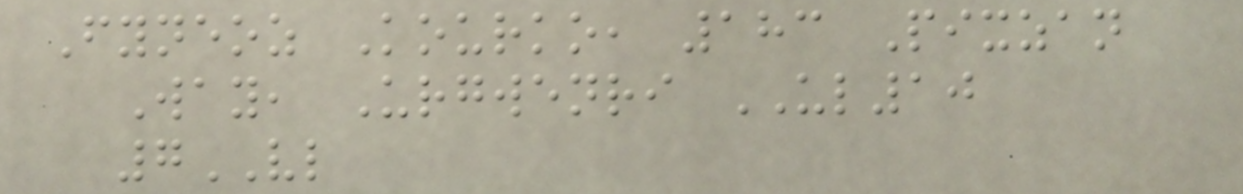Fyneoz Kourko, 183 Pixzan
Way, Urgwenri UL10
7VL
